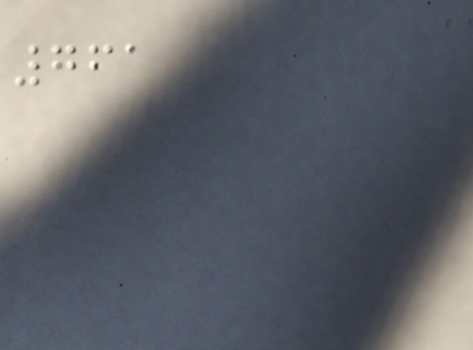761
